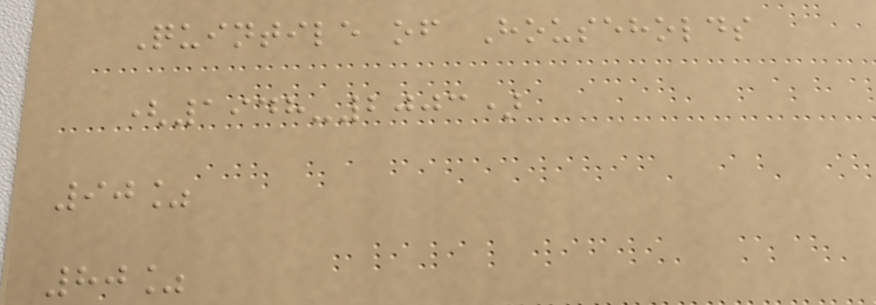Quintile of Households
(1948-2003)
90%
80%
